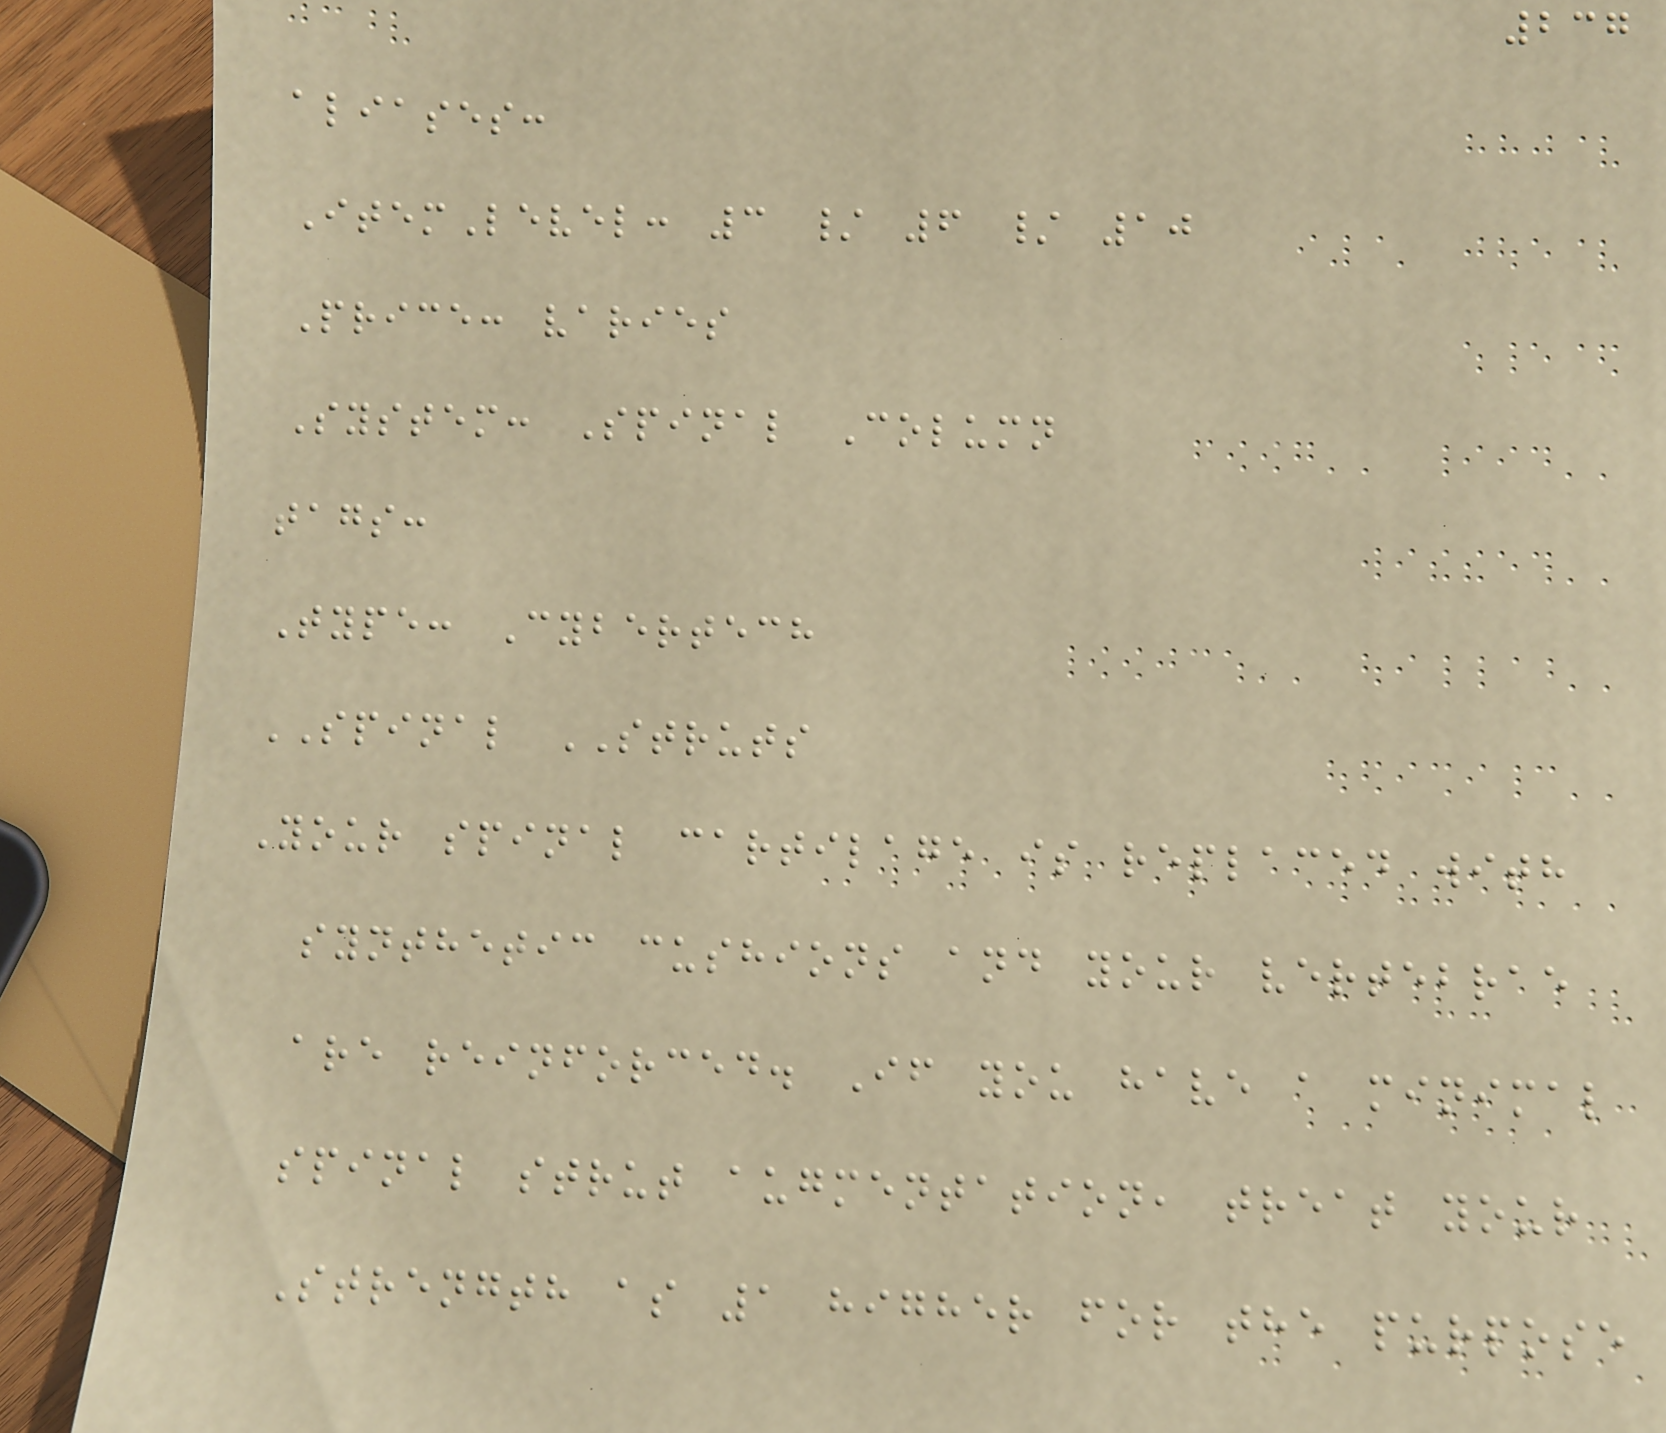237
aliases:
ItemLevel: 3 / 6 / 10
Price: varies
System: Spinal Column
tags:
Type: Cybertech
SPINAL STRUTS
Your spinal cartilage is replaced with
synthetic cushions and your vertebrae
are reinforced. If you have a minimal
spinal strut augmentation, treat your
Strength as 1 higher for the purpose
